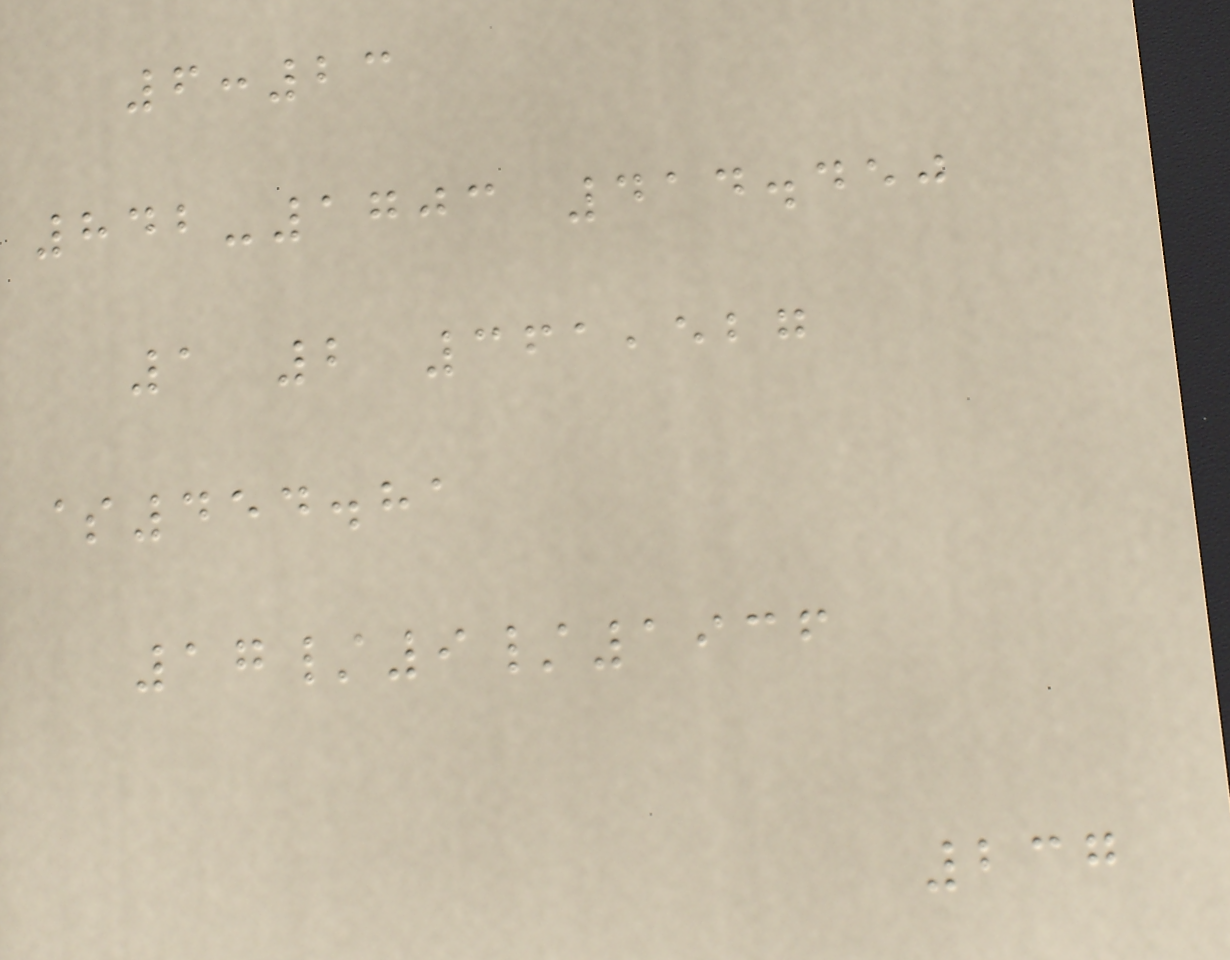6:23
842-1703 414.450
1 2 361,527
$454.81
17/9/1936
237
